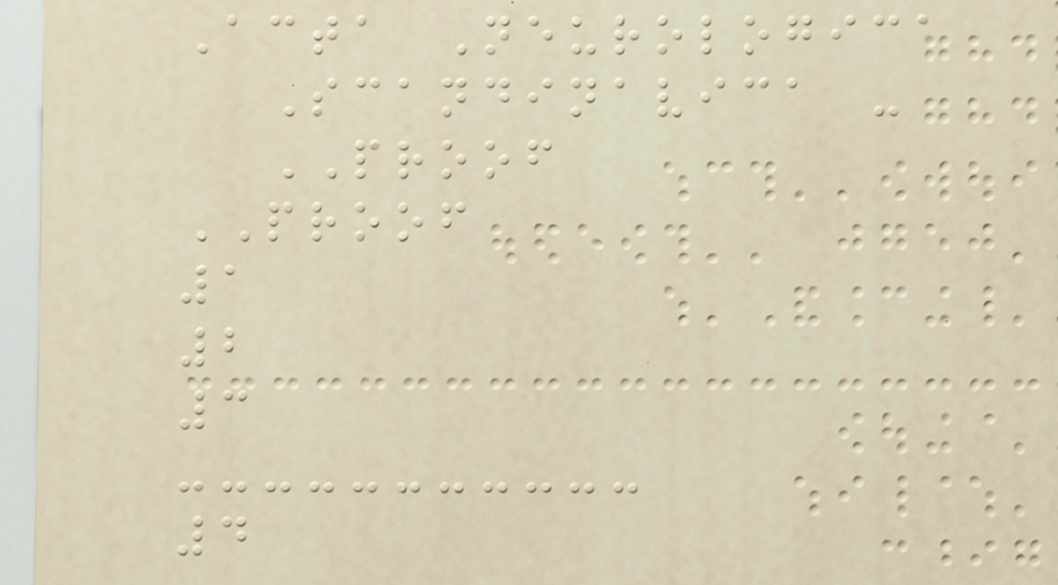Acta Neurologica
Scandinavica -
PROOF
PROOF
1
2
3
4
